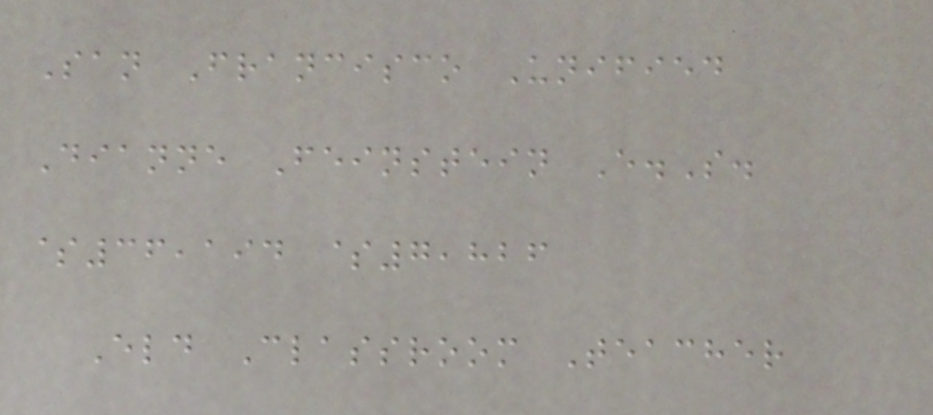San Francisco Unified
Dianne Feinstein E.S.
$36,194 $7,826
Eld Classroom Teacher
